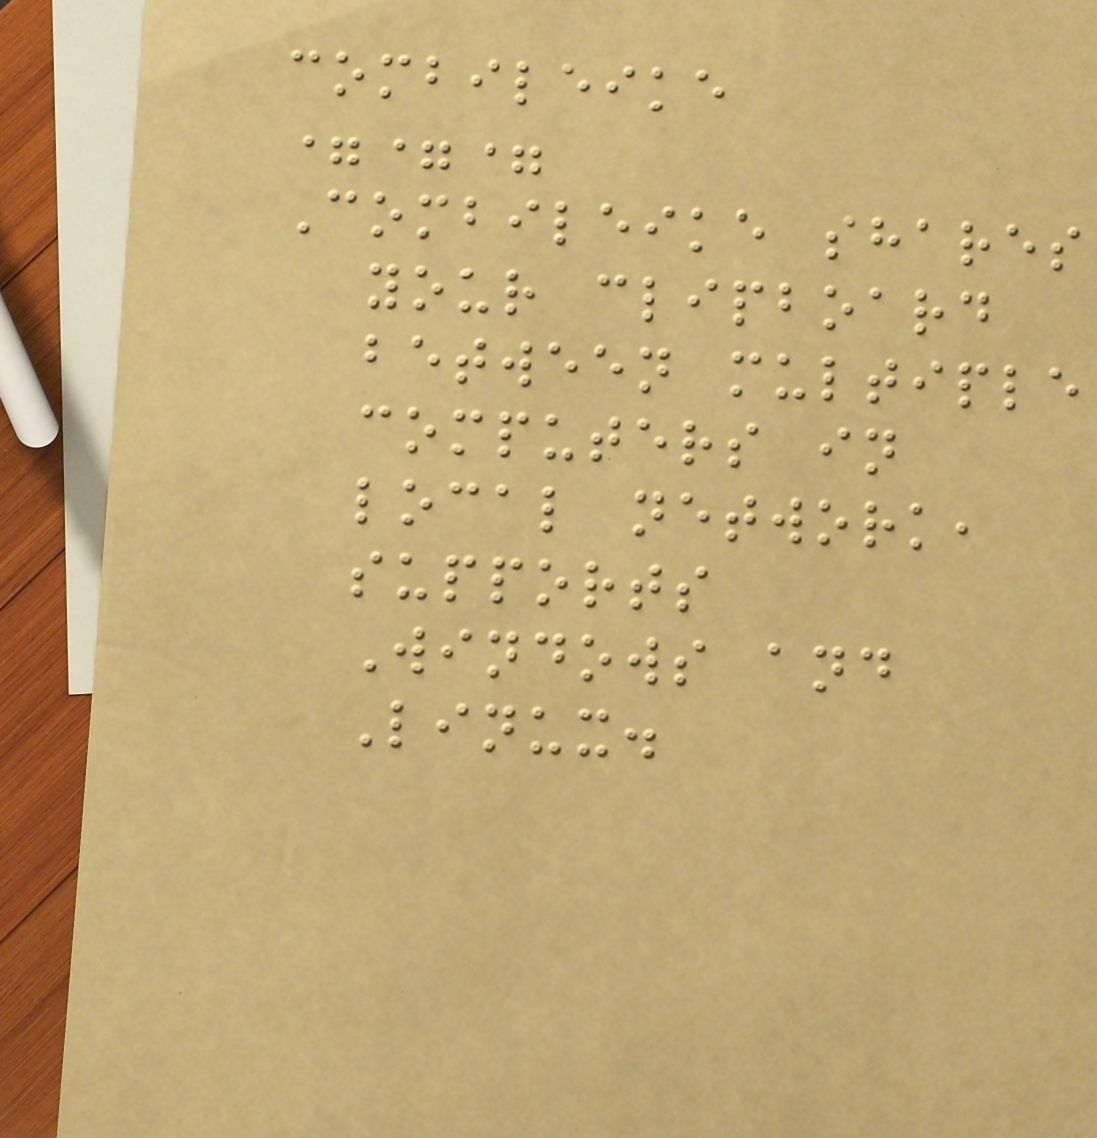combileike
===
Combileike shares
your clipboard
between multiple
computers in
local network,
supports
Windows and
Linux.
